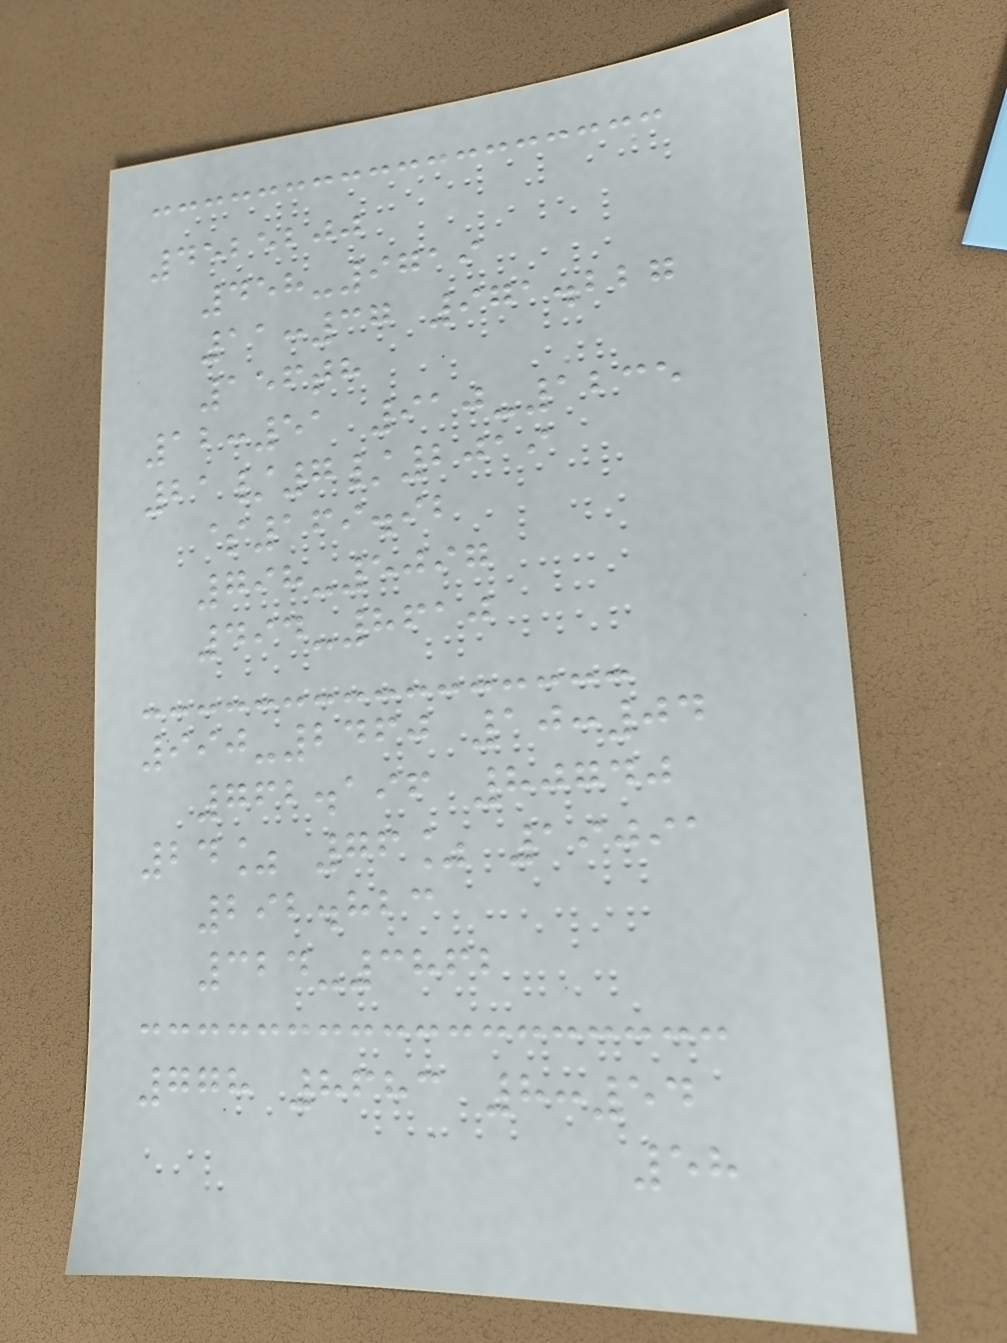4525200
458-9719
11:37 971.227
156th
12:51 910-1235
21/7/2019
$169.92
798-5097
494-8610
990-2460 10:04
762.196 80740
24% 76% 19091
292.823
324-3862
778 8683 8:54
58
